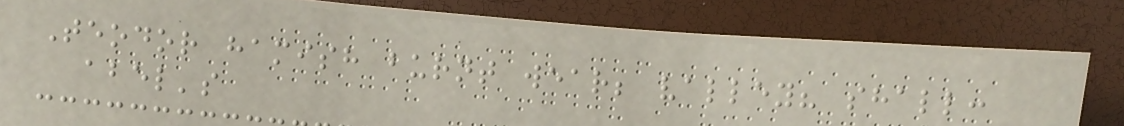Teodor hamish burnt wear; valley? shall:
abel's
